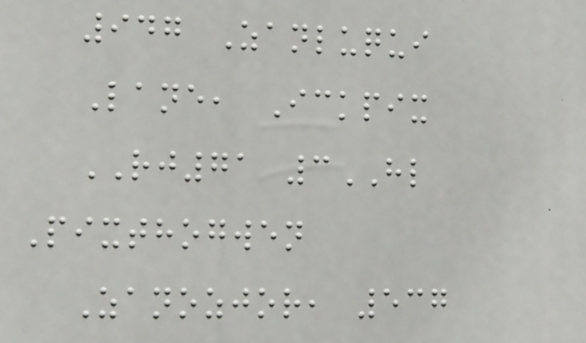947 Zanluqui
Lane, Ickpix
RJ71 3HL
Pixthogwen
Zanozjor, 537
